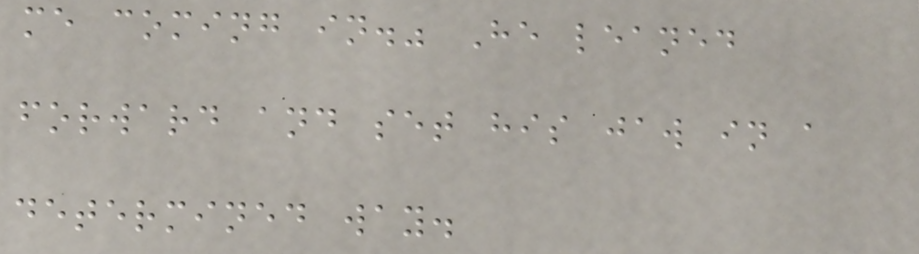me coming in." He leaned
forward and set his jaw in a
determined way.
